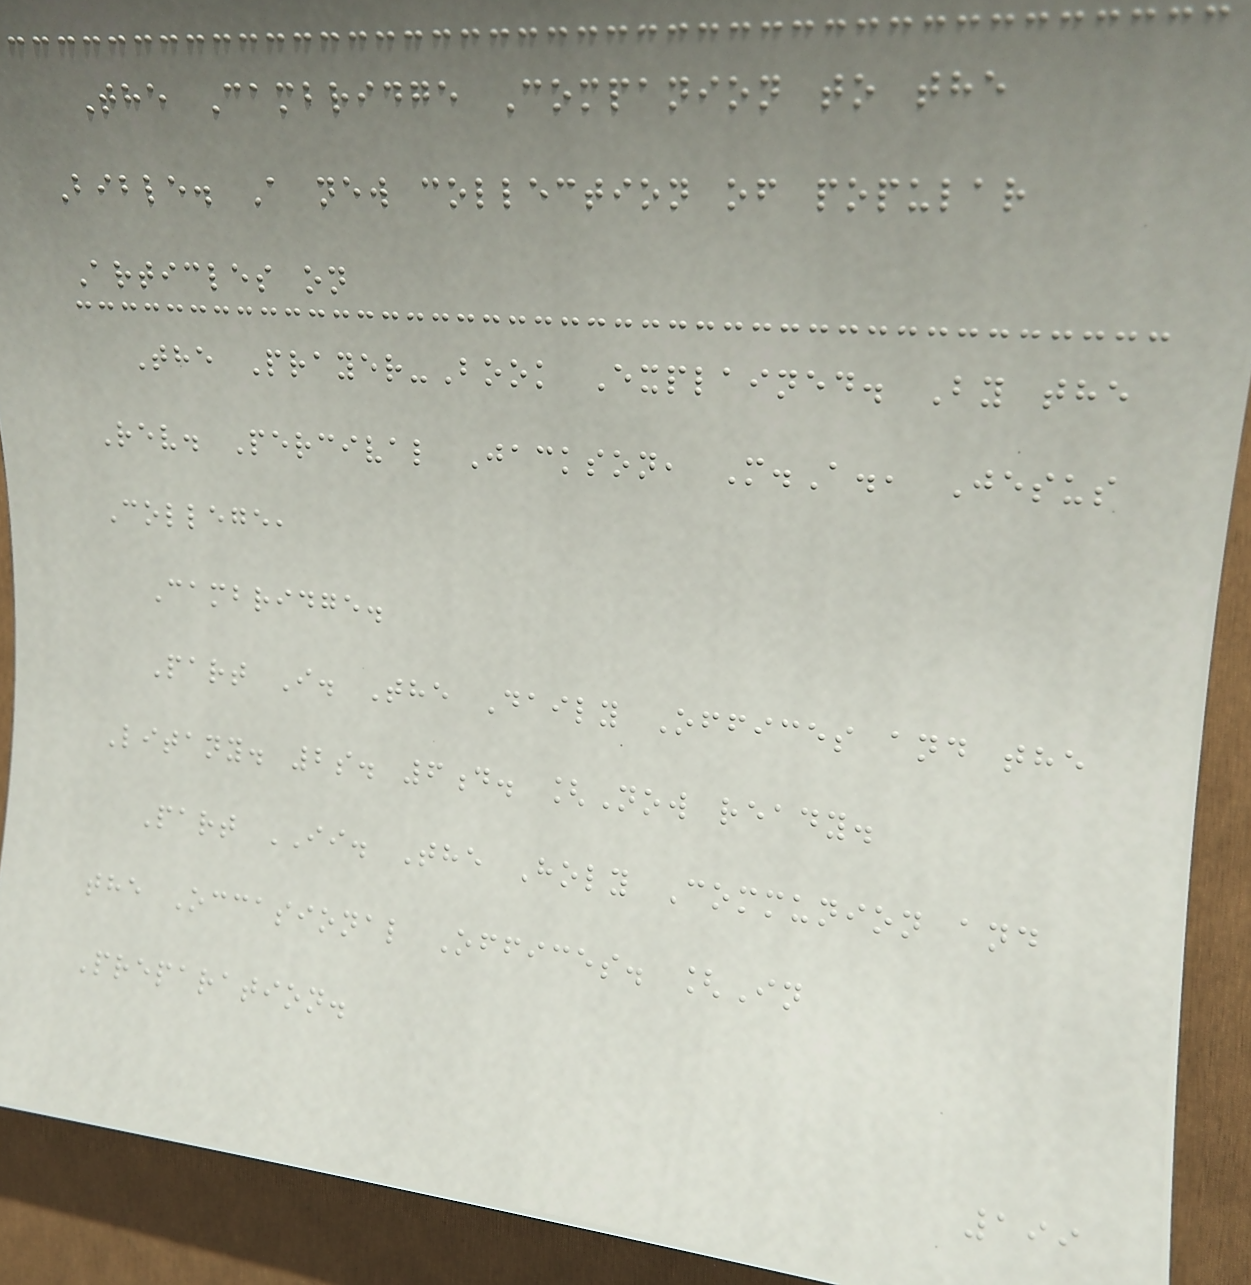The Cambridge Companion to the
Bible. A new collection of popular
Articles on
The Prayer-Book Explained. By the
Rev. Percival Jackson, M.A., Jesus
College,
Cambridge.
Part I. The Daily Offices and the
Litany. 2s. 6d. [Now ready.
Part II. The Holy Communion and
the Occasional Offices. [In
Preparation.
199
